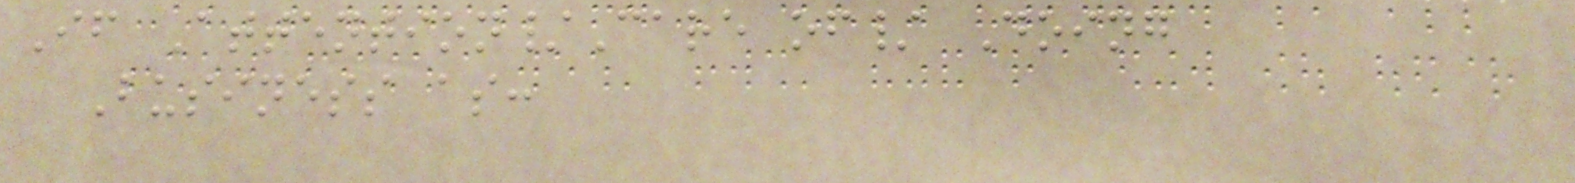If Attention/Care of/ Doing
Business as:
